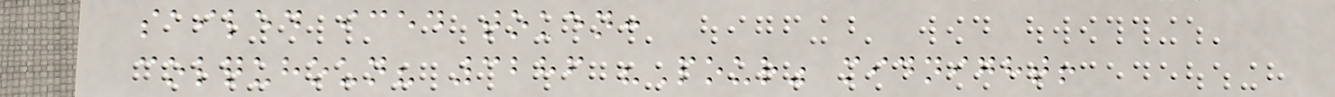sailed iced token:
colquhoun? 3286 "Pour" midnight!
